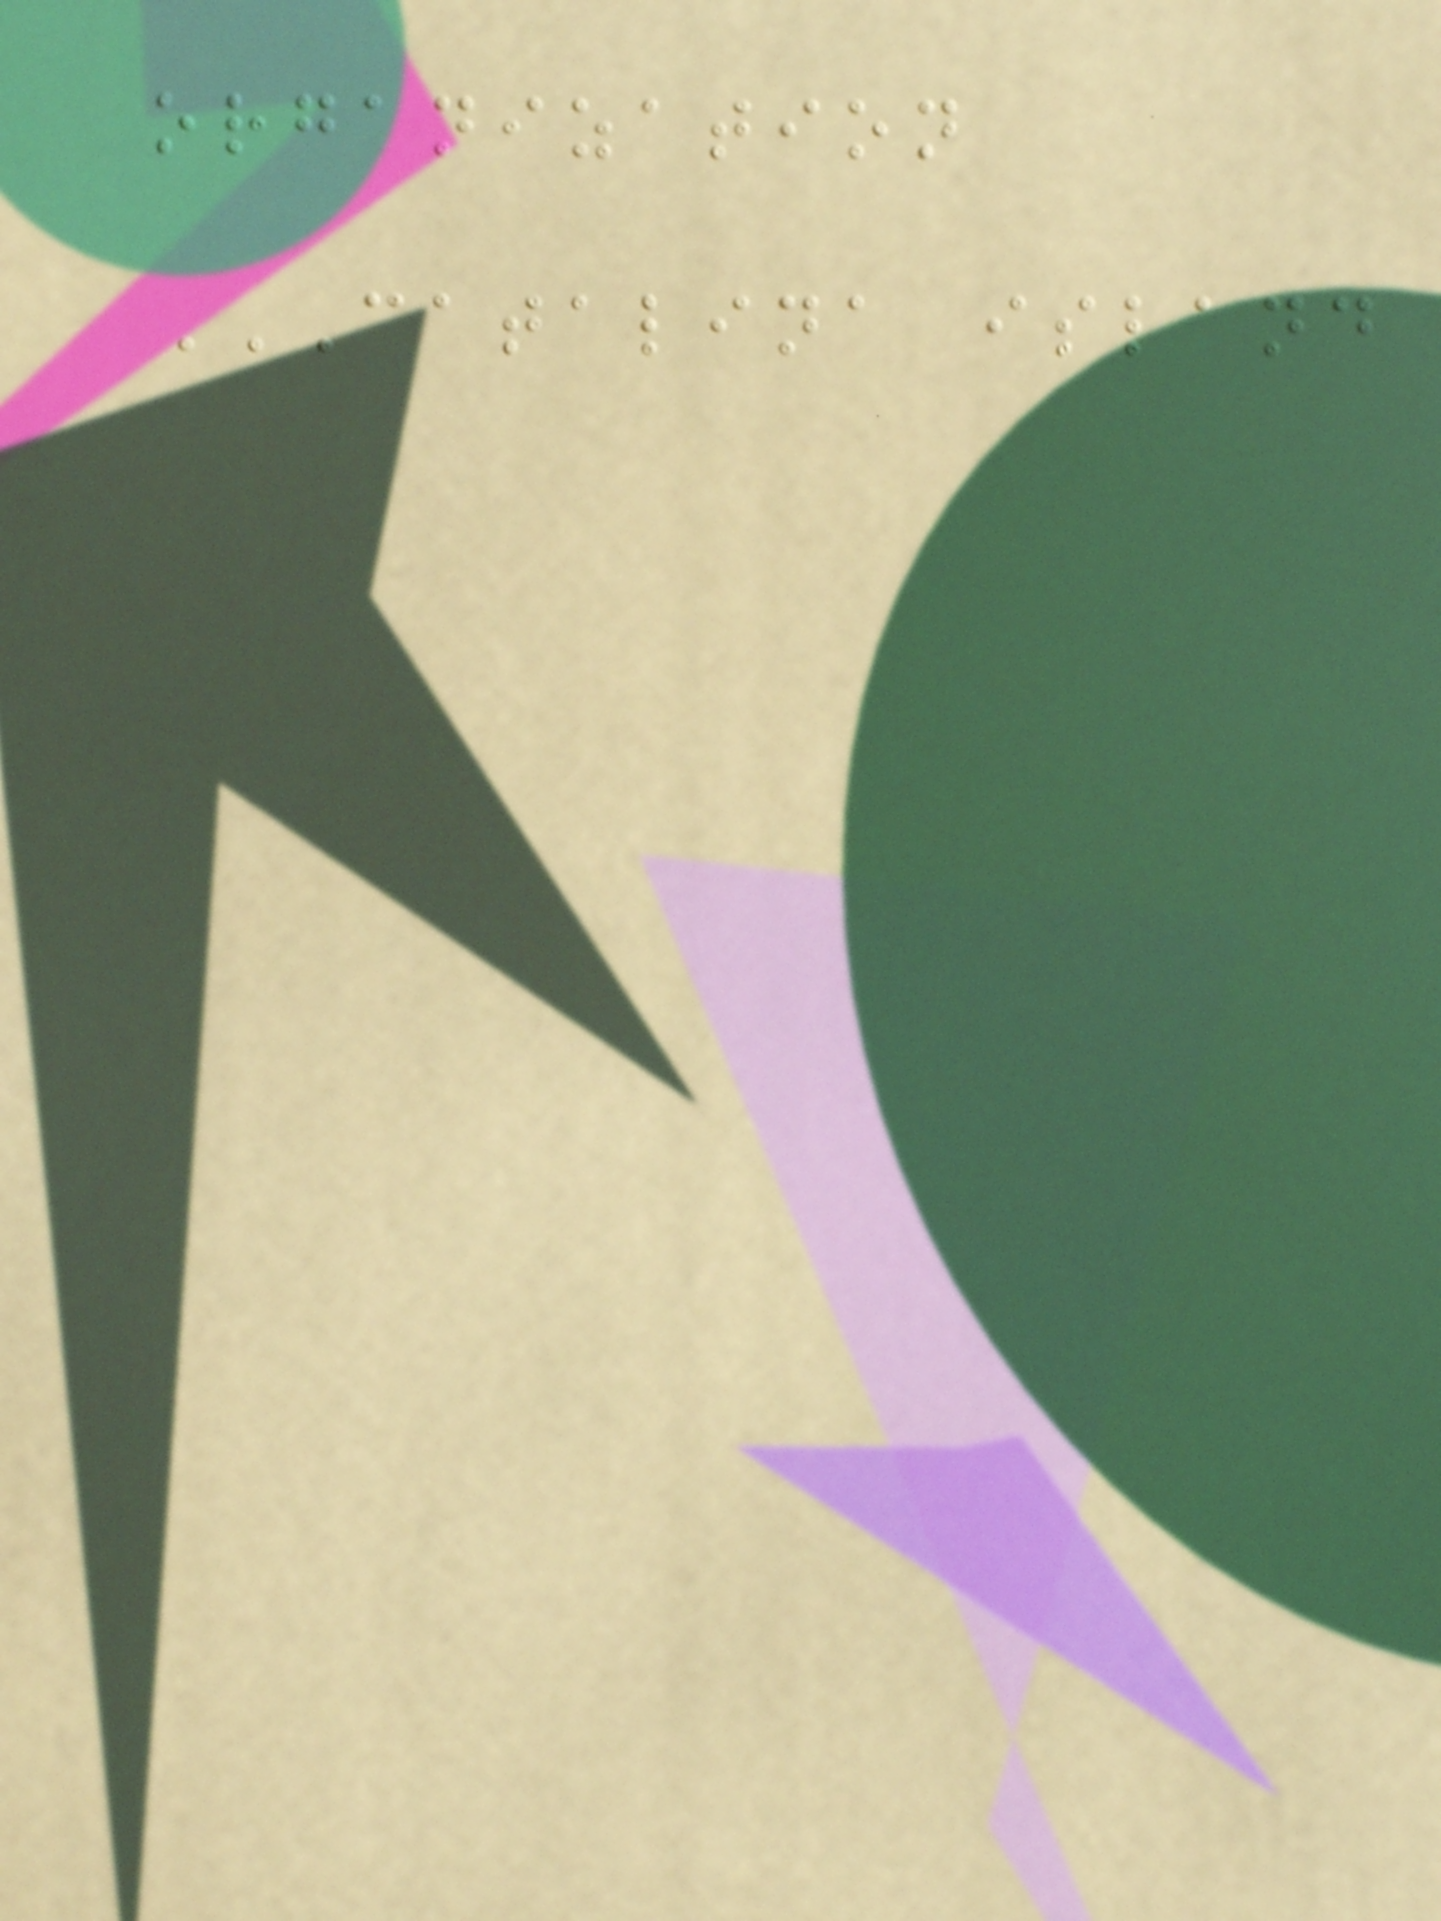organization
CATALINA ISLAND
